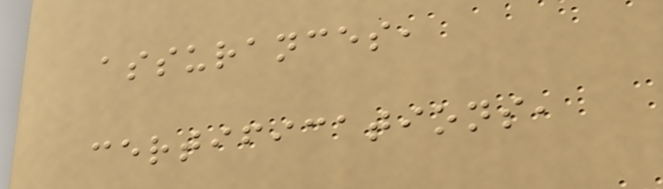assurances,
certifications,
